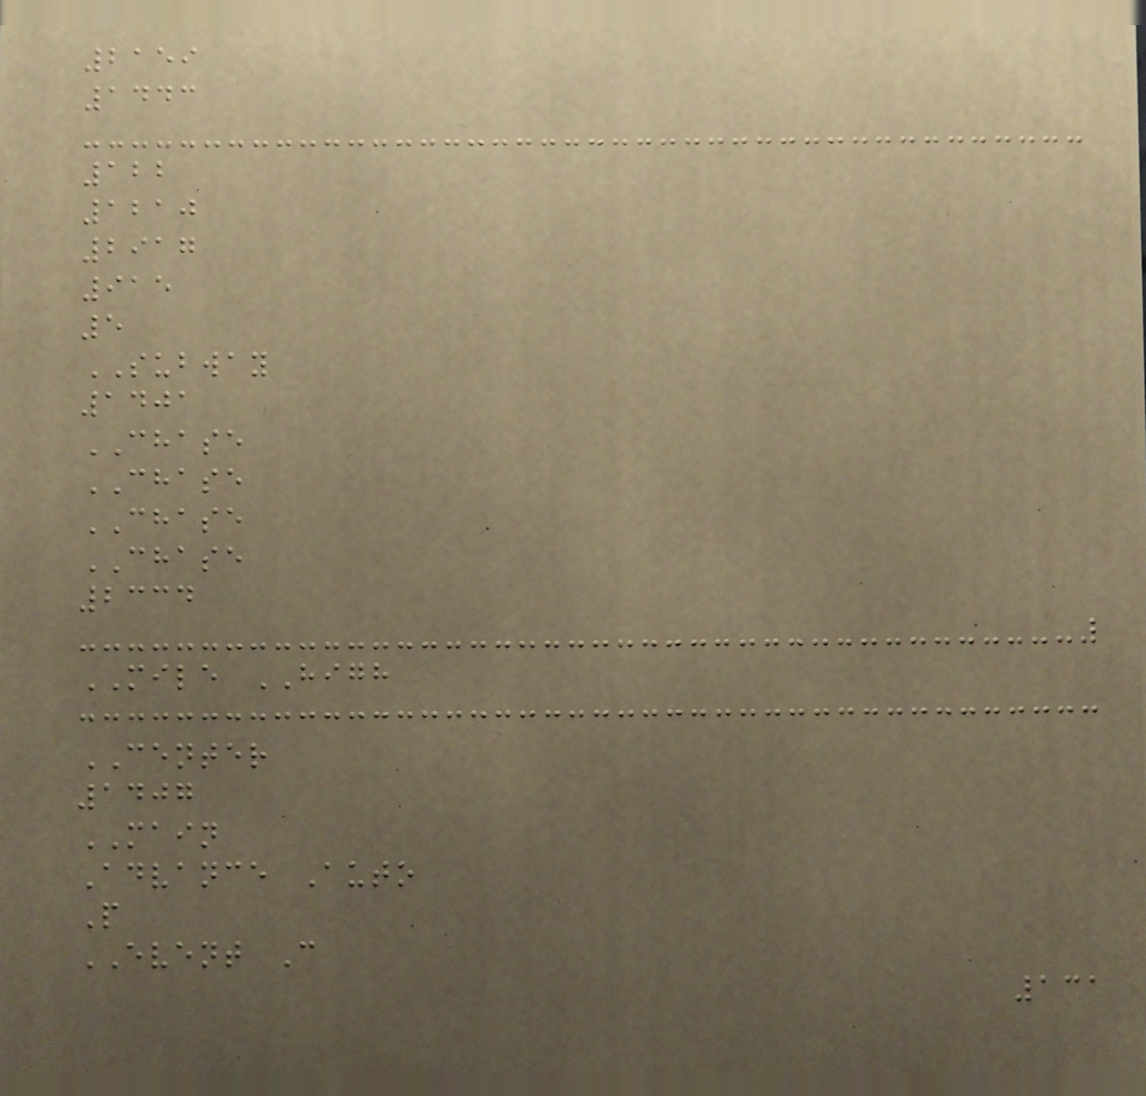2159
1443
122
1210
2917
915
5
SUBWAY
1401
CHASE
CHASE
CHASE
CHASE
2334
MILE HIGH
CENTER
1407
MAIN
Advance Auto
P
EVENT C
131
